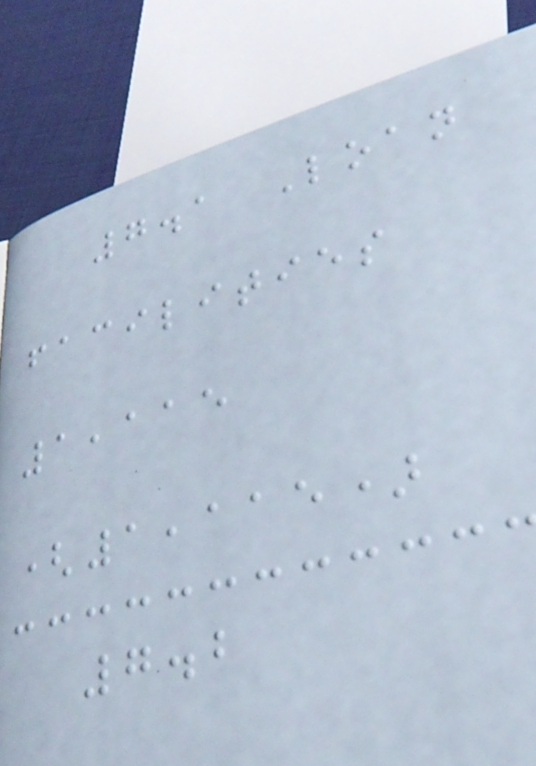7.1 Loan
facilities
1,115
(1,115)
7.2
